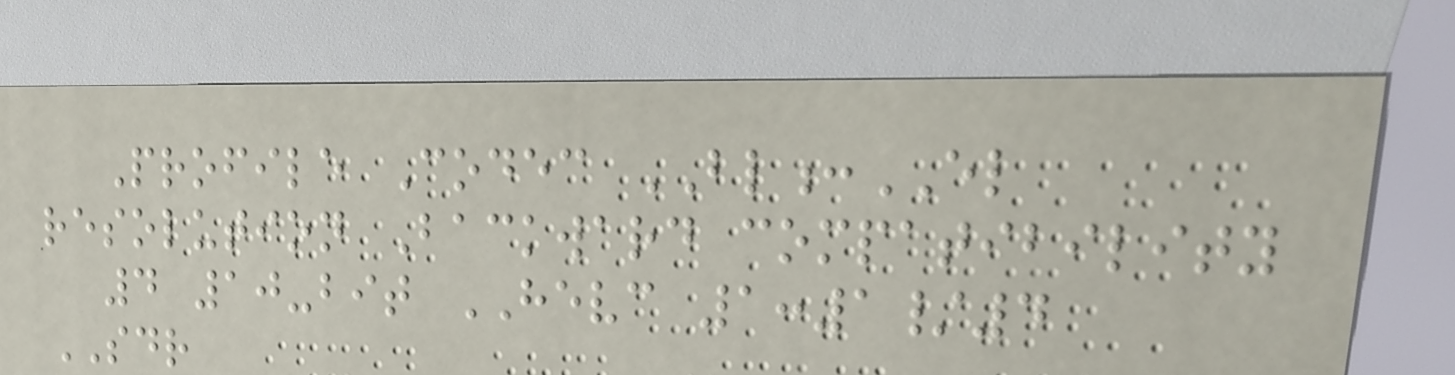Profile Codec BL:EL
resolution Backward compatibility
4 10-bit HEVC 1:1/4
SDR
